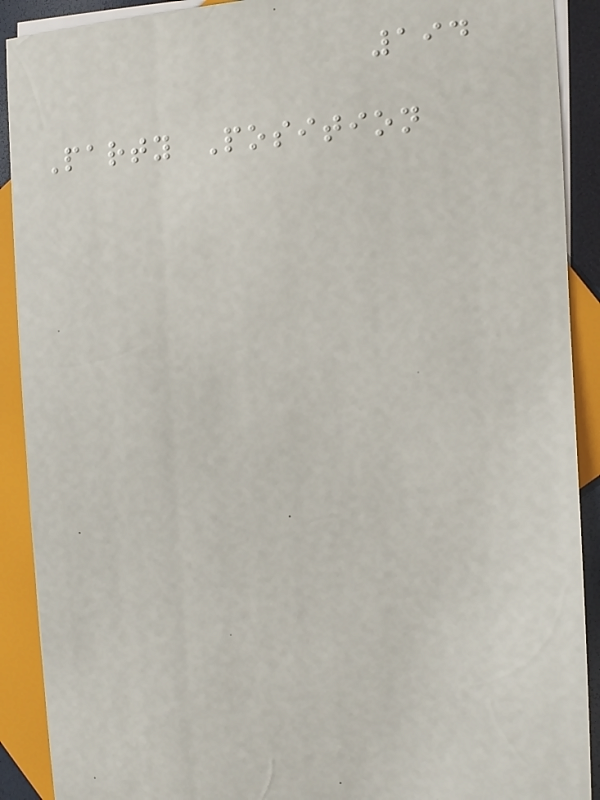194
Party Position
